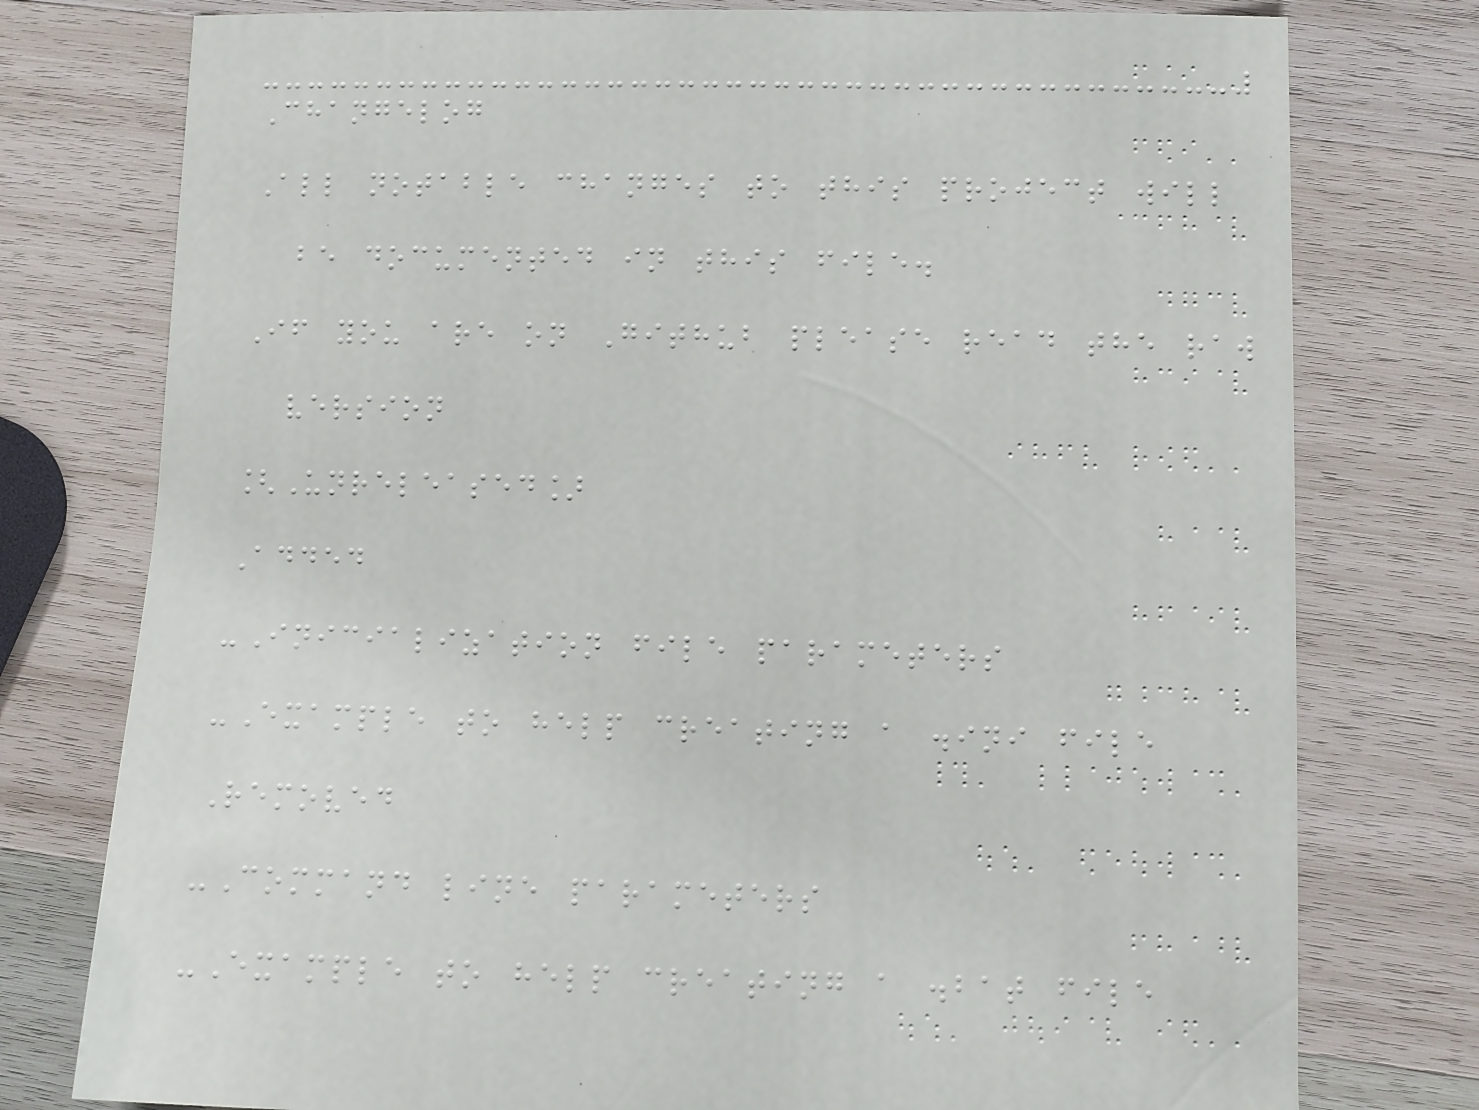Changelog
All notable changes to this project will
be documented in this file.
If you are on Github please read the raw
version
[Unreleased]
Added
-Inicialization file parameters
-Example to help creating a .ini file
Removed
-Command line parameters
-Example to help creating a .bat file
